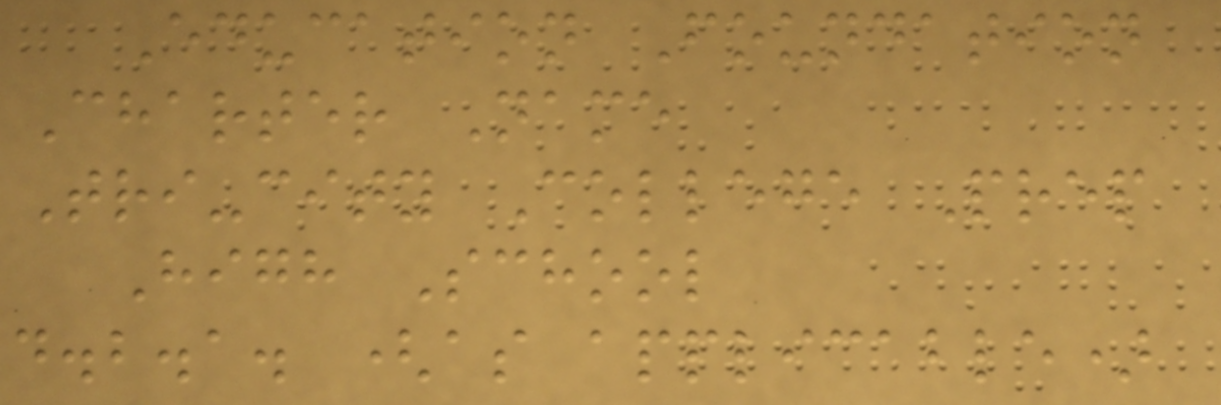Education Foundation
Charter Name
Tri-city College Prep
High School
d.b.a. (as applicable)
